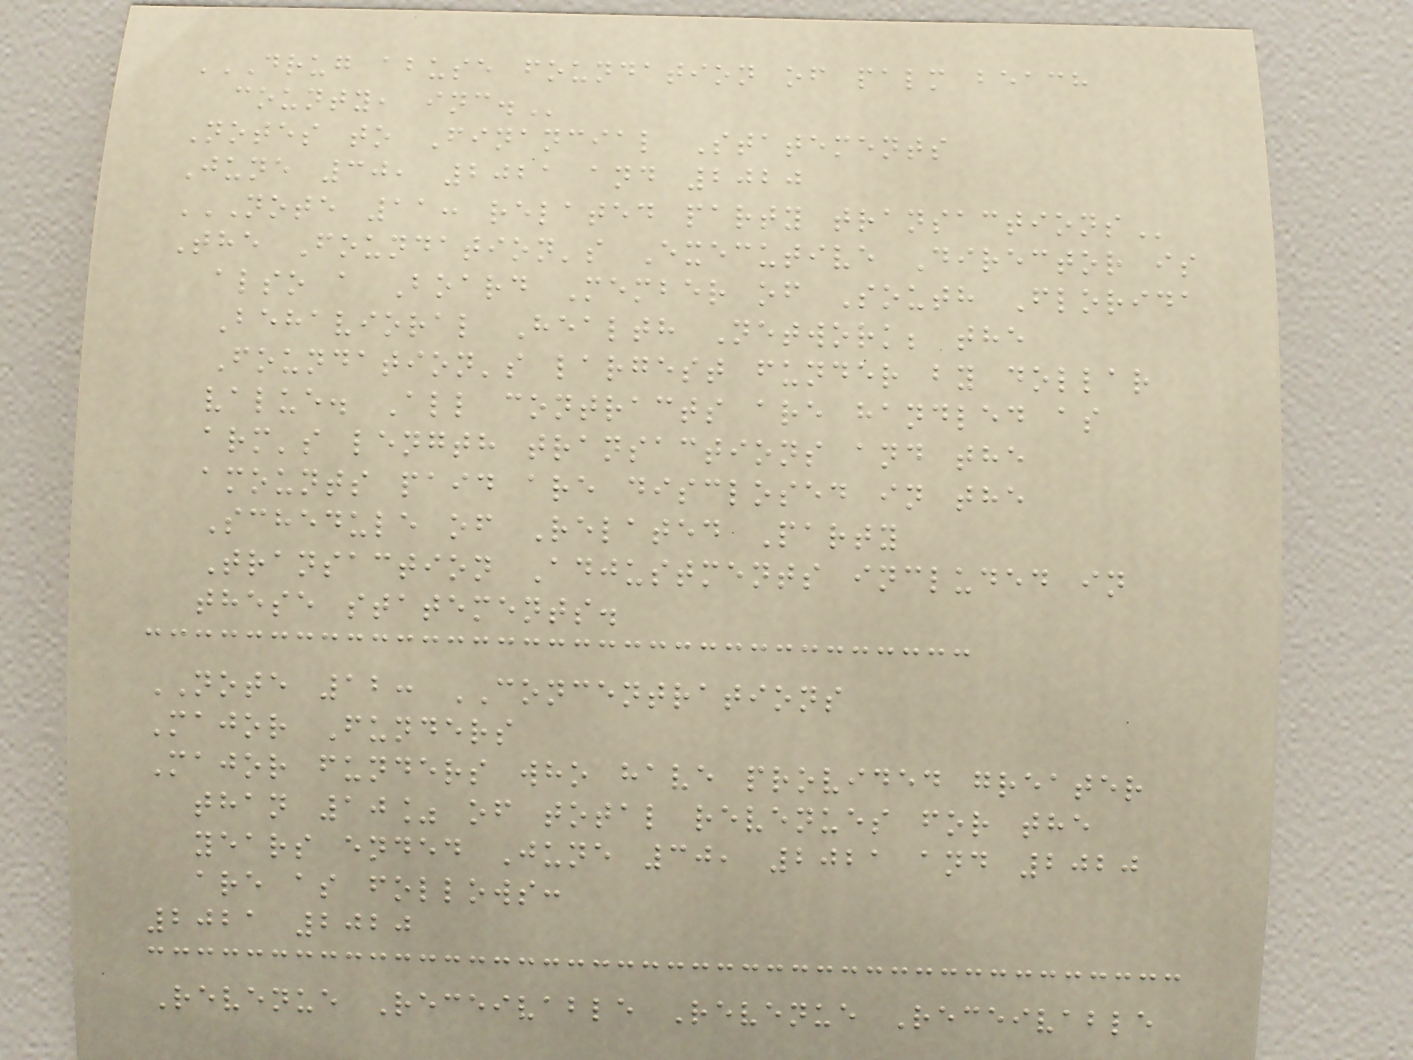DRUG ABUSE FOUNDATION OF PALM BEACH
COUNTY, INC.
Notes to Financial Statements
June 30, 2021 and 2020
NOTE 11: RELATED PARTY TRANSACTIONS
The Foundation's Executive Director is
also a Board Member of South Florida
Behavioral Health Network; the
Foundation's largest funder by dollar
value. All contracts are handled as
arm's length transactions and the
amounts paid are disclosed in the
Schedule of Related Party
Transaction Adjustments included in
these statements.
NOTE 12: CONCENTRATIONS
Major Funders
Major funders who have provided greater
than 10% of total revenues for the
years ended June 30, 2021 and 2020
are as follows:
2021 2020
Revenue Receivable Revenue Receivable
